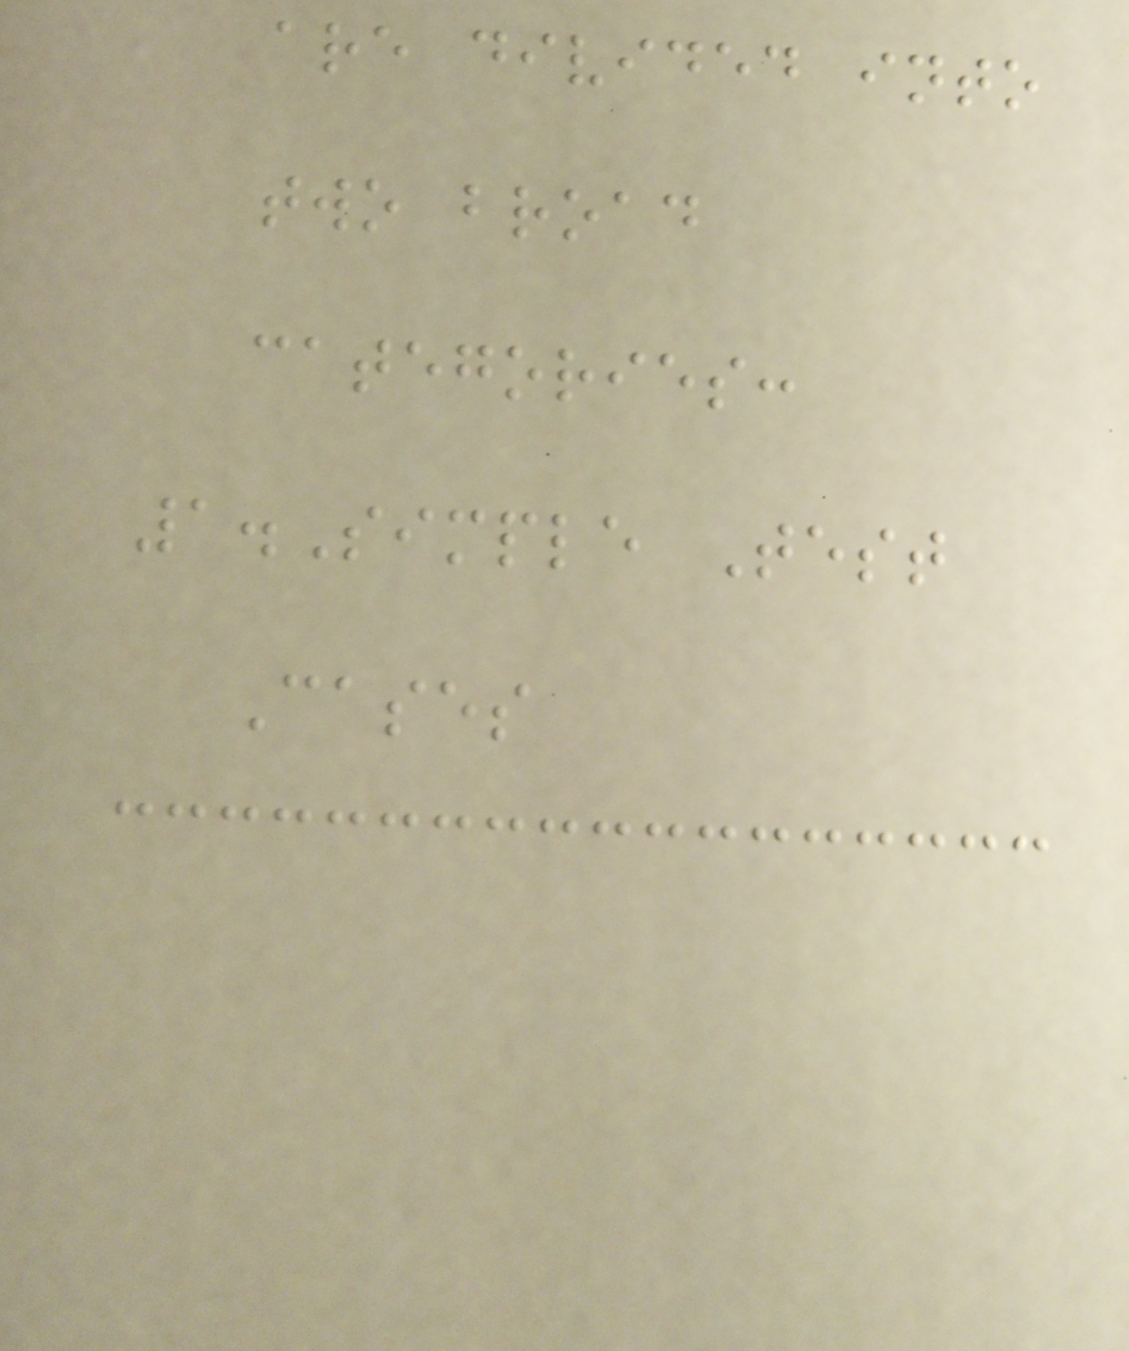are divided into
two broad
categories:
1.Simple Test
Cases
